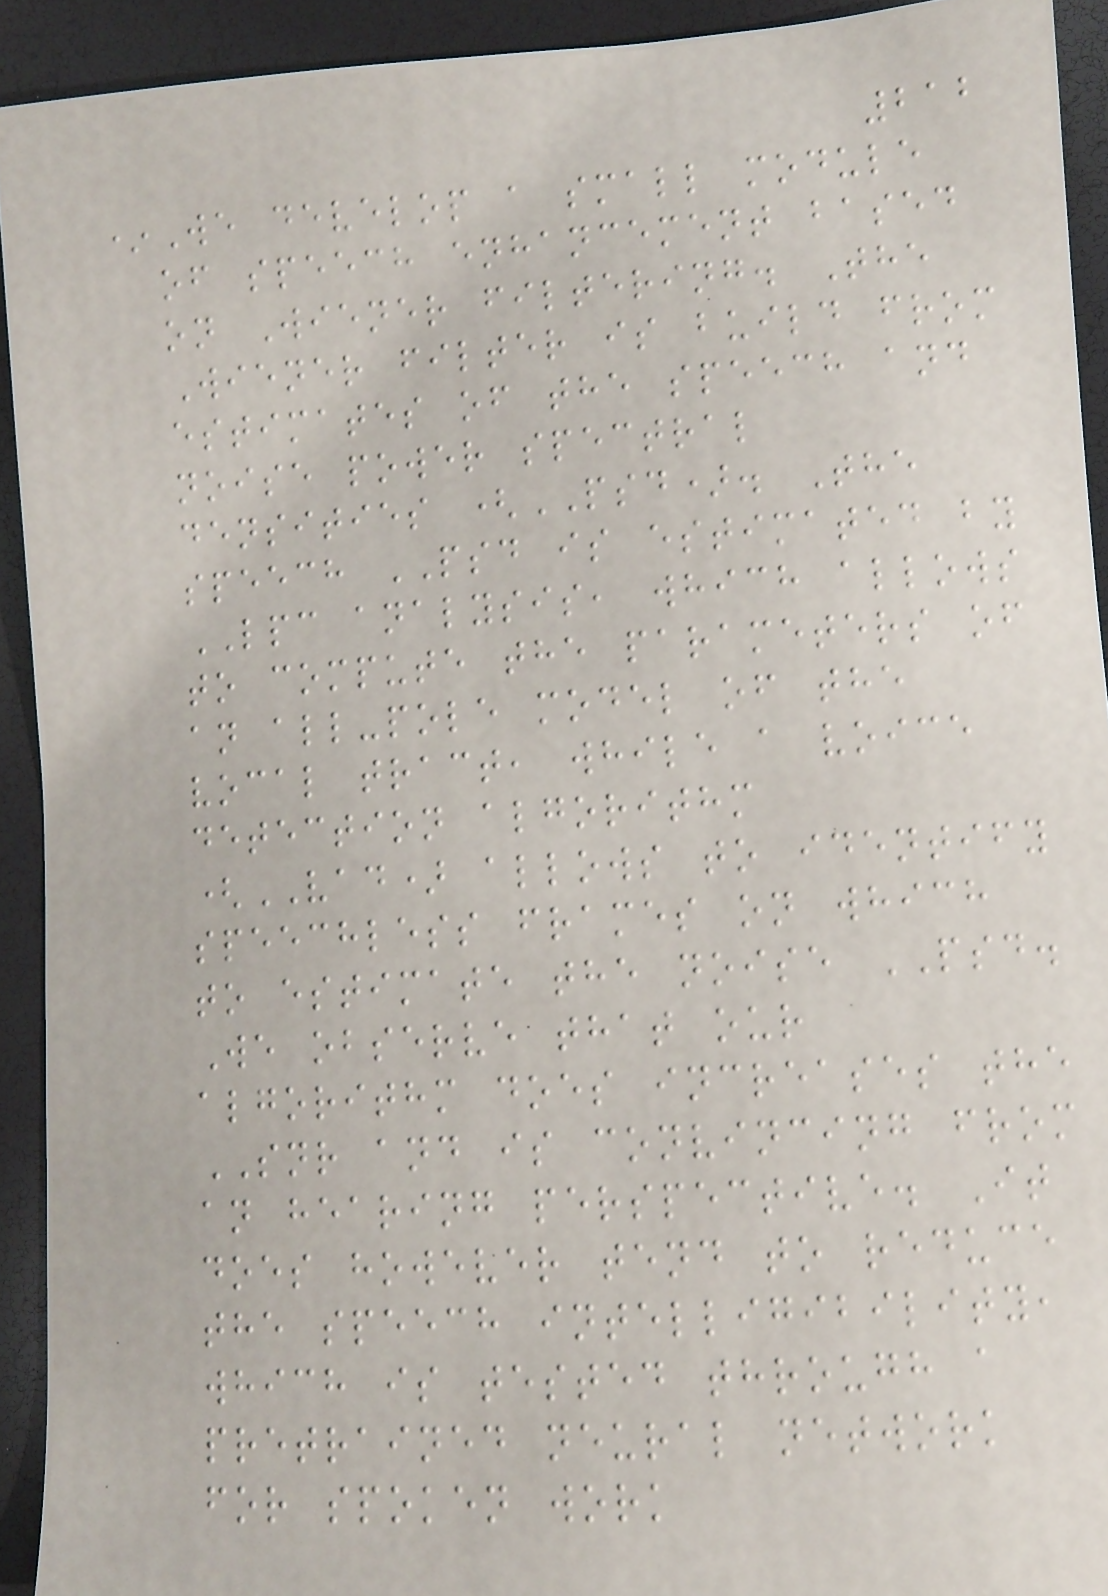212
*We develop a small module
of speech enhancement based
on Wiener filtering. The
Wiener filter is build from
estimates of the speech and
noise power spectral
densities (PSD). The
speech PSD is estimated by
LPC analysis, which allows
to compute the parameters of
an all-pole model of the
vocal tract, while a voice
detection algorithm
(VAD) allows to identify
speechless frames on which
to estimate the noise PSD.
We observe that our
algorithm does increases the
SNR and is convincing from
an hearing perspective. It
does however tend to reduce
the speech intelligibility,
which is tested through a
pretrained neural network
for spoken work
